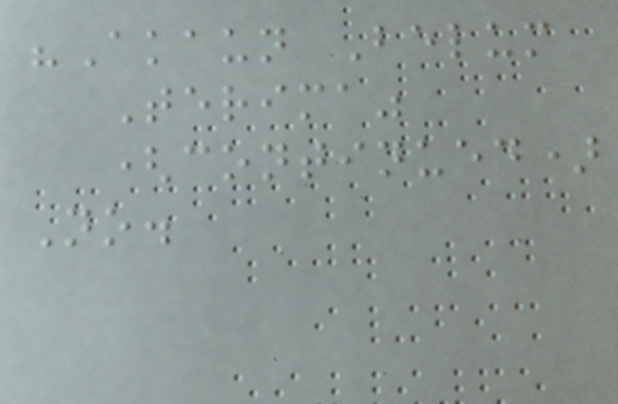"Akaun Belum
Terima"
(continued)
No.
